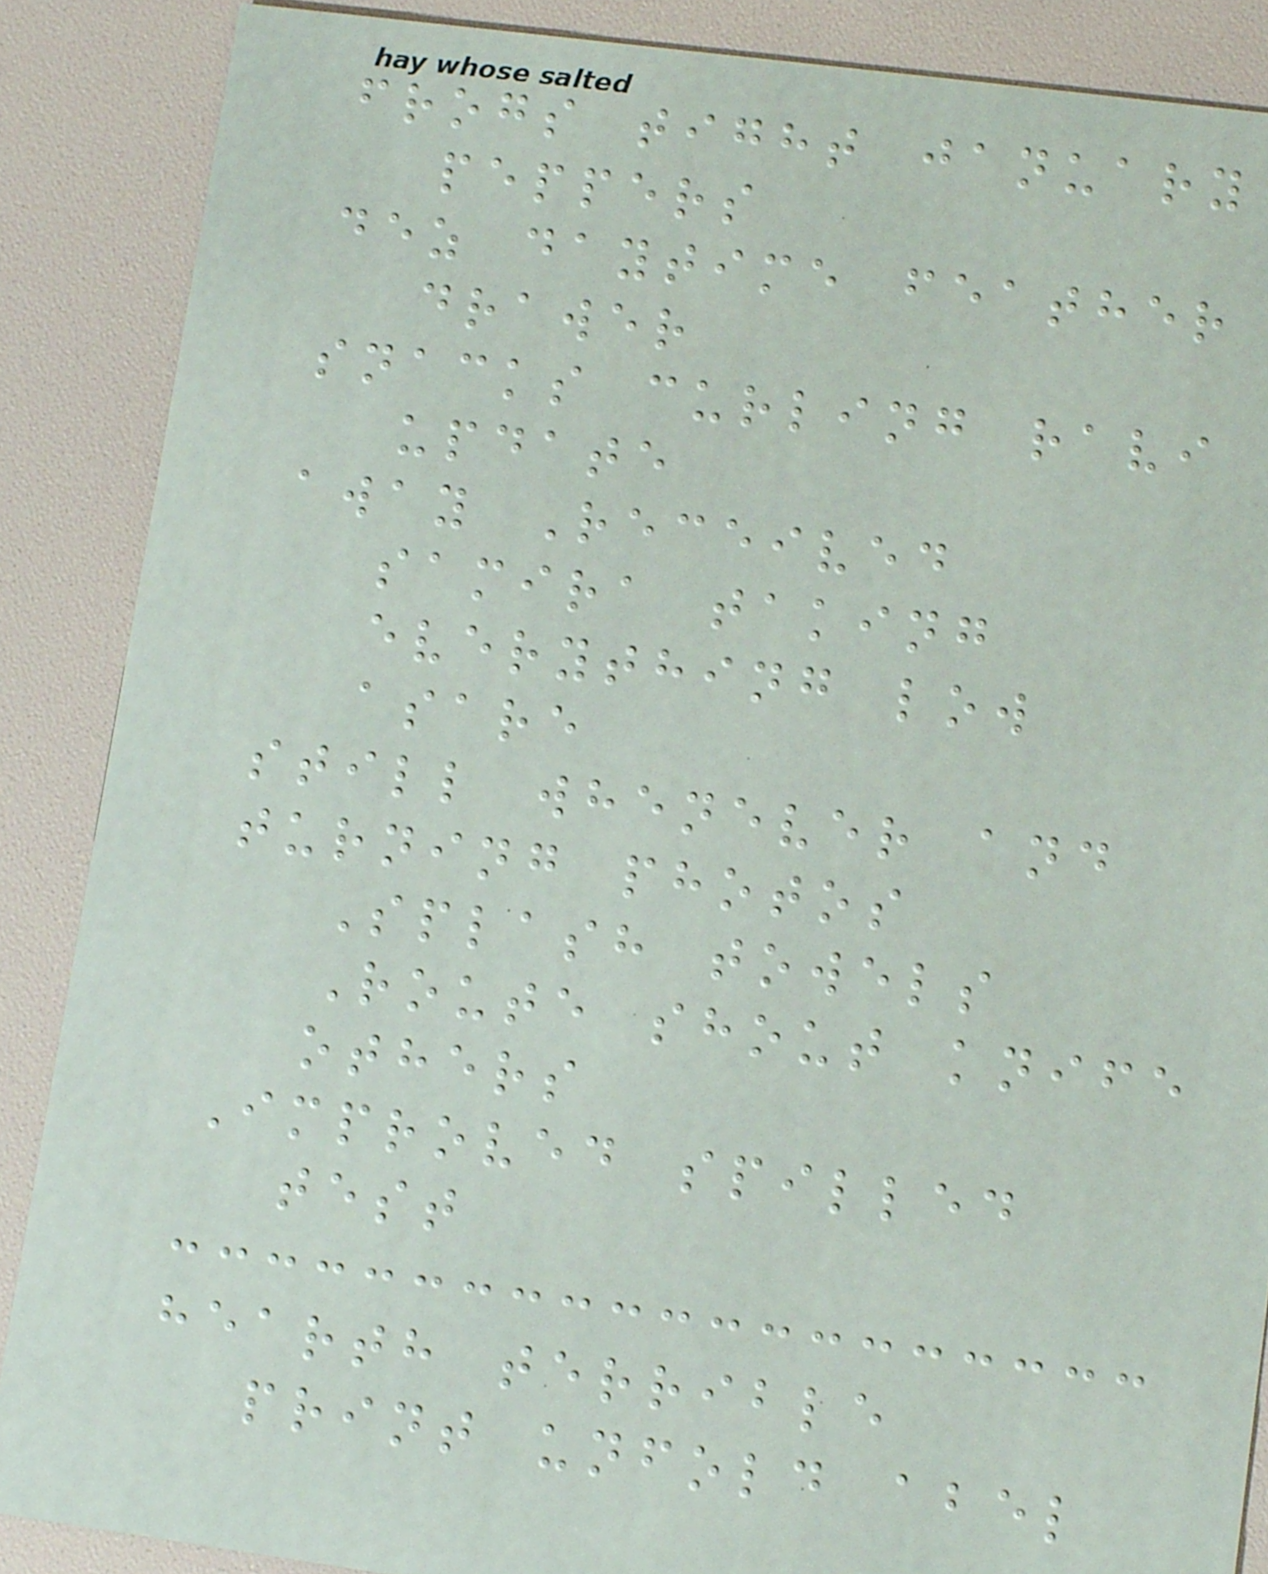frogs tight january
peppers
dez daytime feather
drawer
snacks curling ravi
update
away Received
samira taking
everything low
asare
still whenever and
turning photos
Splash towels
Route shout knife
others
Improved spilled
test
hearth terrible
print unfold abel
